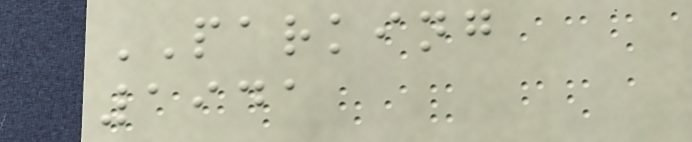PARKING
1941
